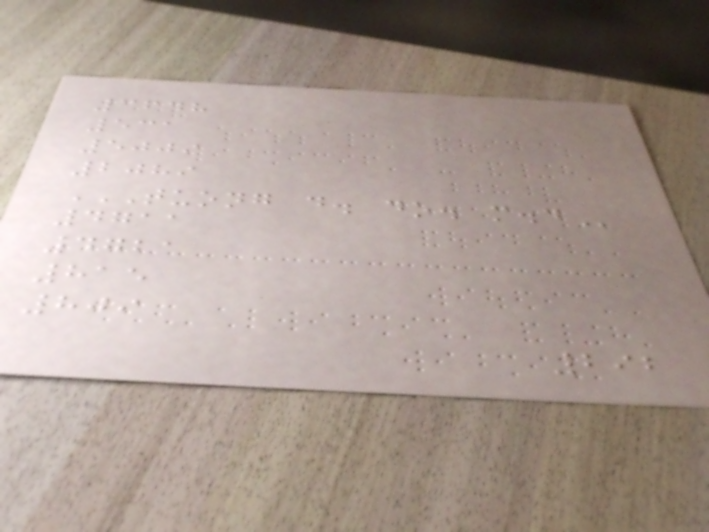3648
531
5009
2089
TUONG D. DO. M.D
4711
4721
815
809
292
